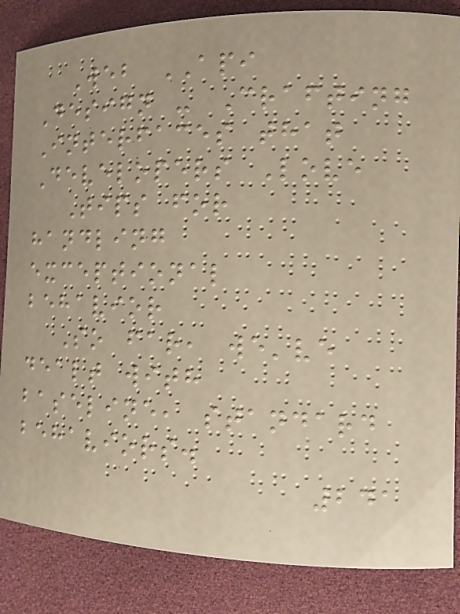Web API
Design - Crafting
Interfaces that
Developers Love
Tips for
handling
exceptional
behavior
So far, we've
dealt with
baseline, standard
behaviors.
241
